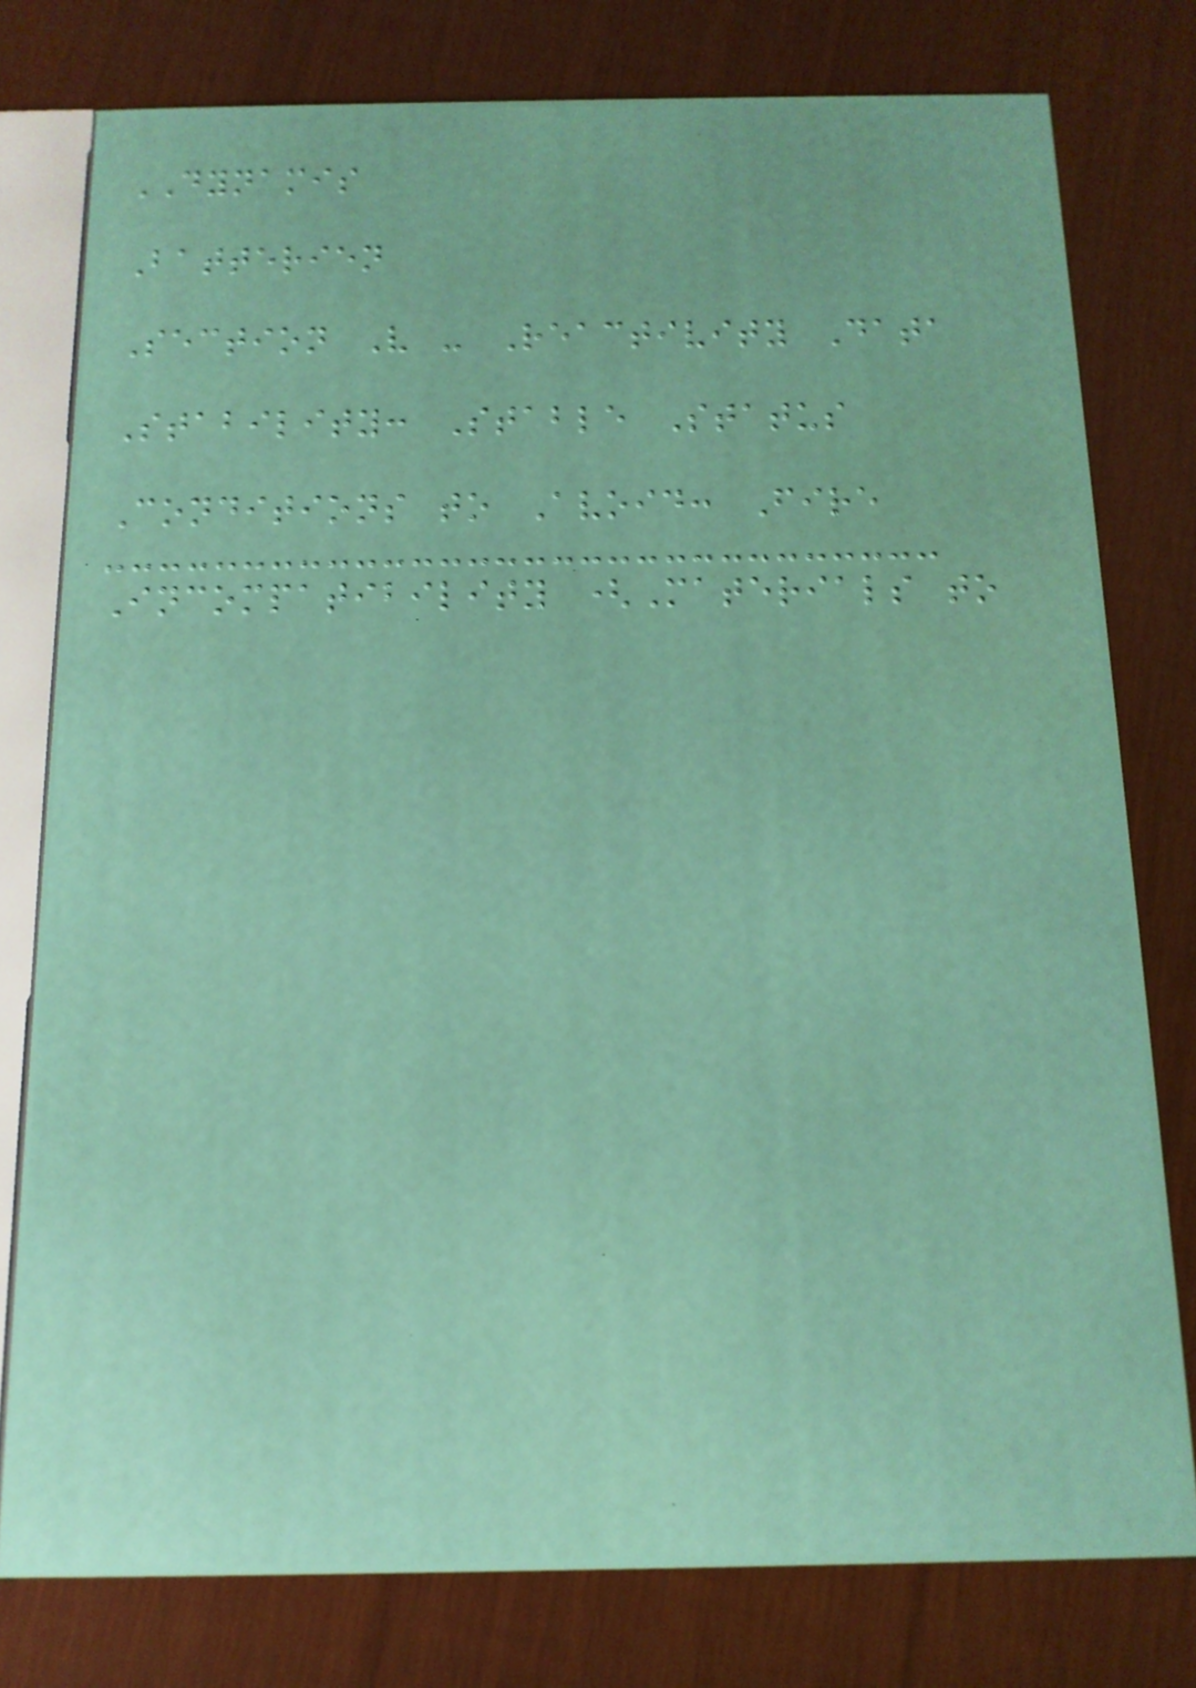DYNAMIS
Batterien
Section V - Reactivity Data
Stability: Stable Status
Conditions to Avoid: Fire
Incompatibility (Materials to
